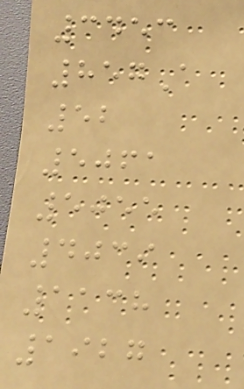3453
857A
52
5061
5055
4039
1138
1927
